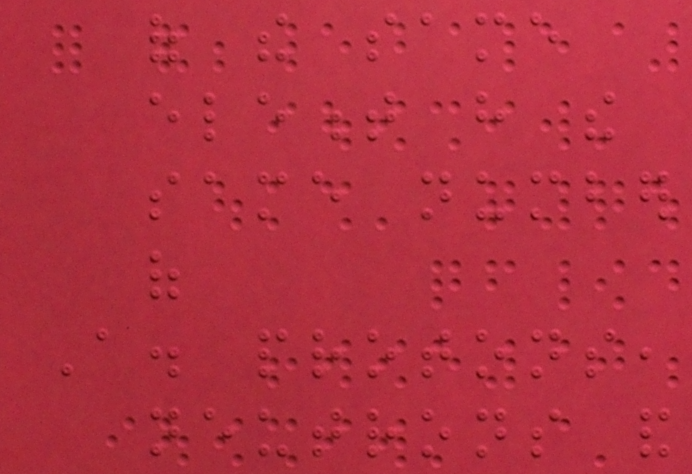of the same
element have the
same number
of
A. protons,
neutrons and
